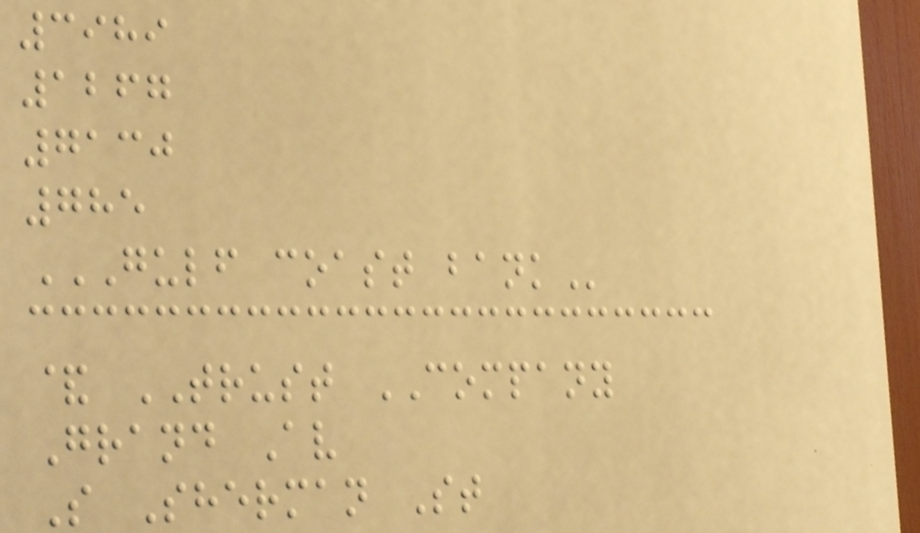3989
1267
7130
785
GULF COAST BANK
& TRUST COMPANY
Grand Av
S Sherman St
